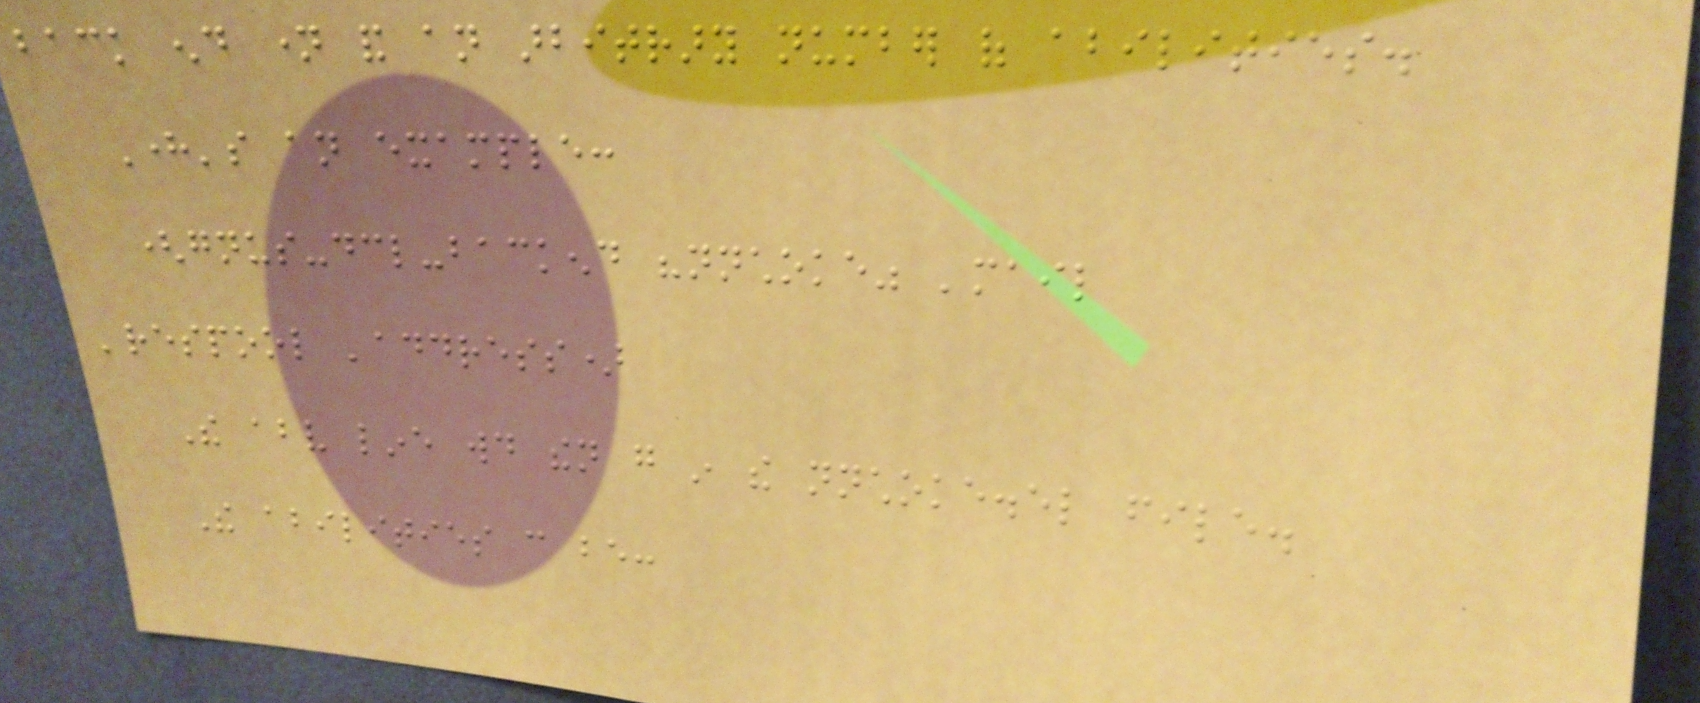back end name and an arbitrary number of abilities.
Here's an example:
(gnus-declare-backend "nnchoke" 'mail
'respool 'address)
The above line would then go in the nnchoke.el file.
The abilities can be:
